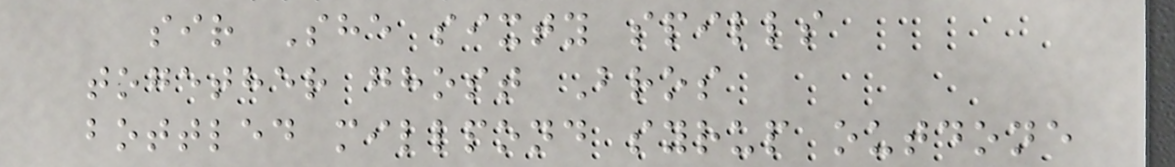sir She sixty spills
together ghost Bros
bottled millpond syrup outdone
